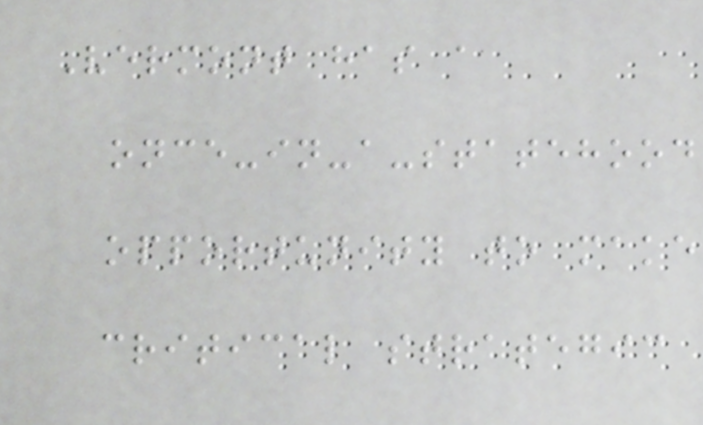Vermont has a
once-in-a-statehood
opportunity to make
critical strategic
